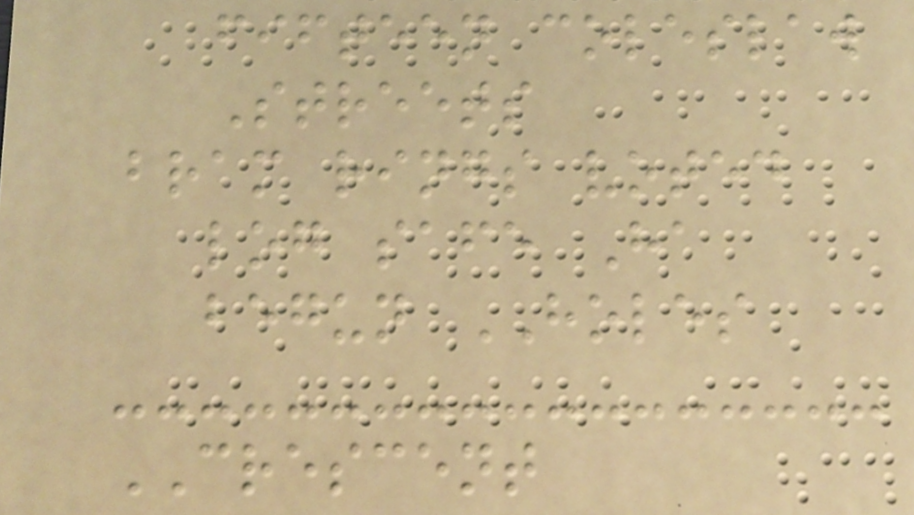fifteen coleslaw
Streets
bram rings voted
log safe Ha
begun HOLES
CRESCENT
